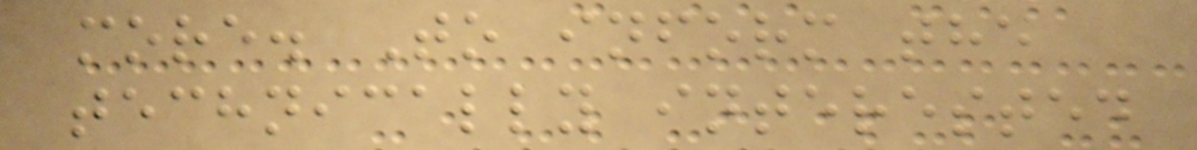more. To inform the
technically interested
